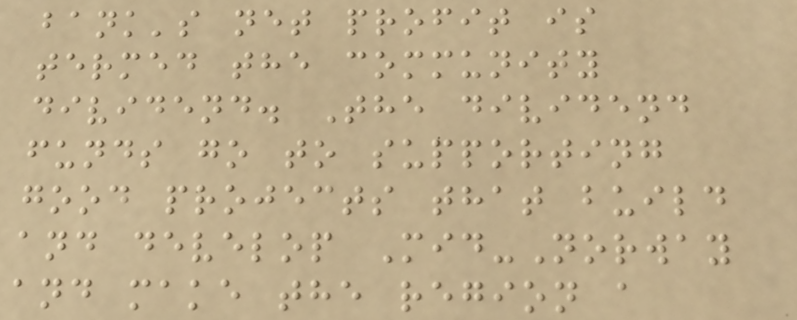bank's net profit is
termed the community
dividend. The dividend
funds go to supporting
good projects that build
and develop Mid-Norway
and make the region a
